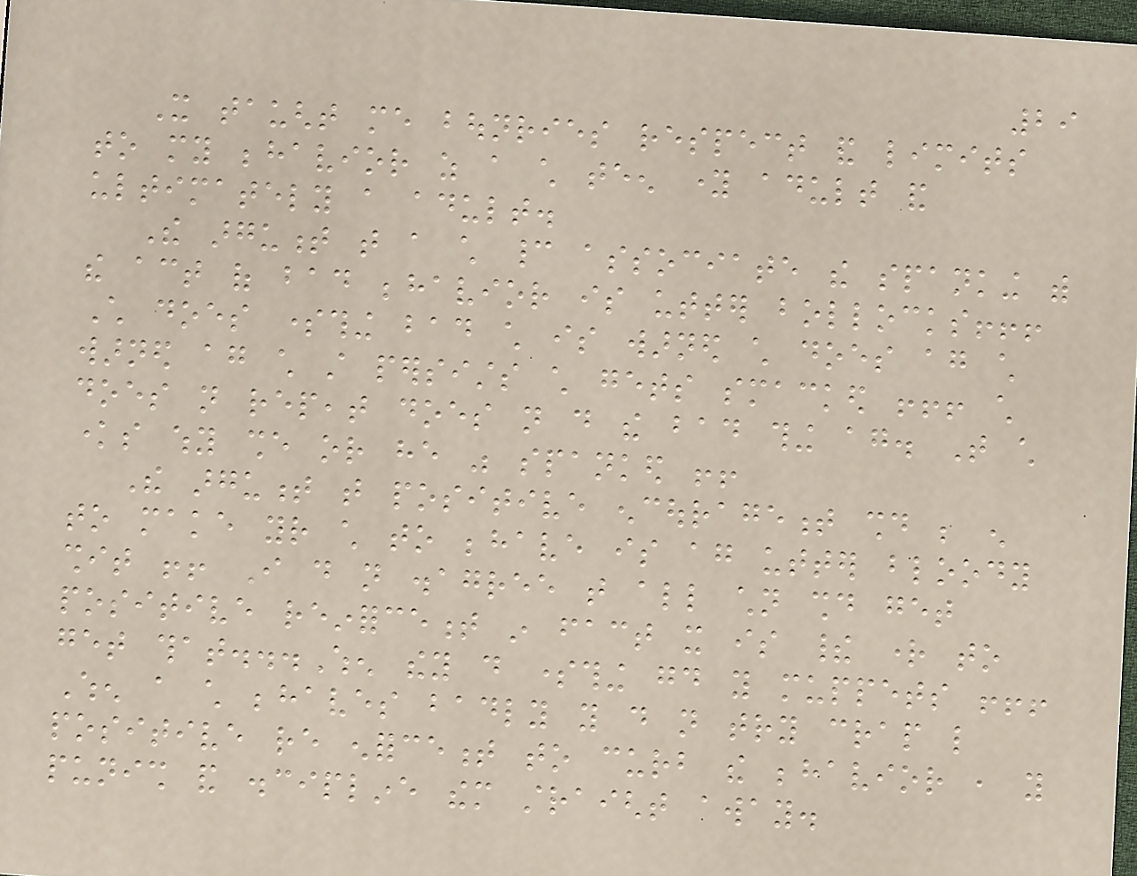29
It taught me bounries respect and limits
to my behavior as a child teen young adult and
ultimately a adult.
The argument that a child cannot associate the spanking with
the act of bad behavior is utter bollocks!!!
Child does something bad child is warned child does again child
warned again child still persists child gets smacked !!! child
does not repeat does not do the bad thing again. That child
knows why she or he was spanked !!
The argument that positive encouragement should be enough
to make your child to behave is again utter bloody
shit !! I do not disagree that all children should get
positive reinforcement in fact it is their right to
get that...When they do something good you muppets !!!
When a child behaves badly you do not try crap like
positive re enforcement to curb the behavior , you
punish and discipline them straight away.
